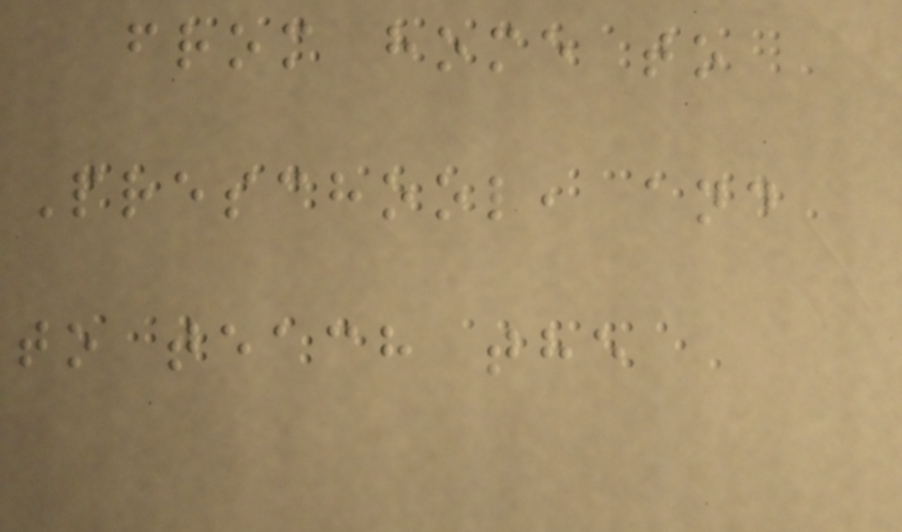from home to
Preschool, and
to teach the
